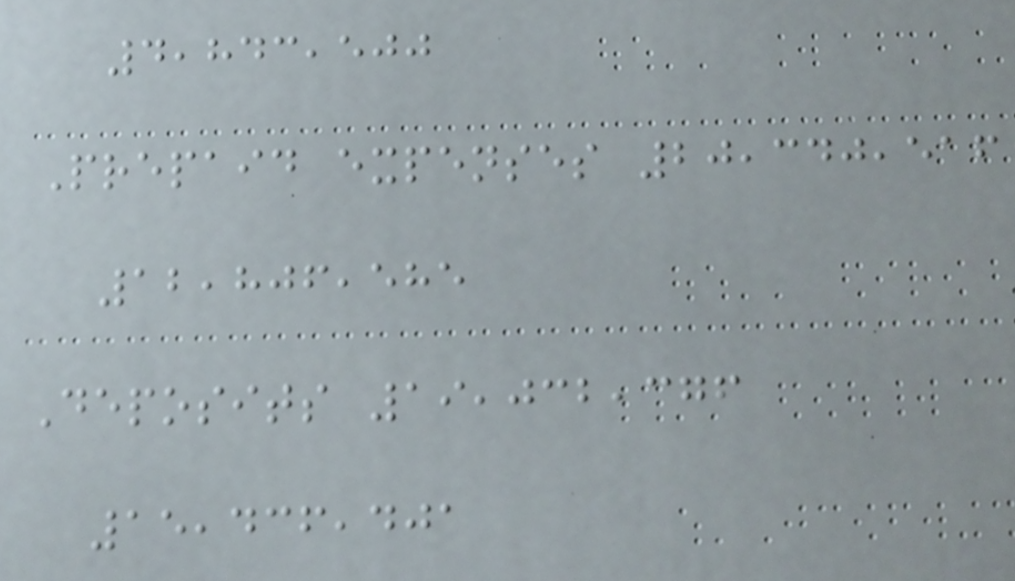4,843,500
Prepaid expenses 20,340,516
12,806,585
Deposits 19,032,376
15,436,401
